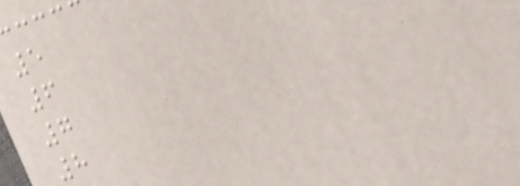5
6
7
8
